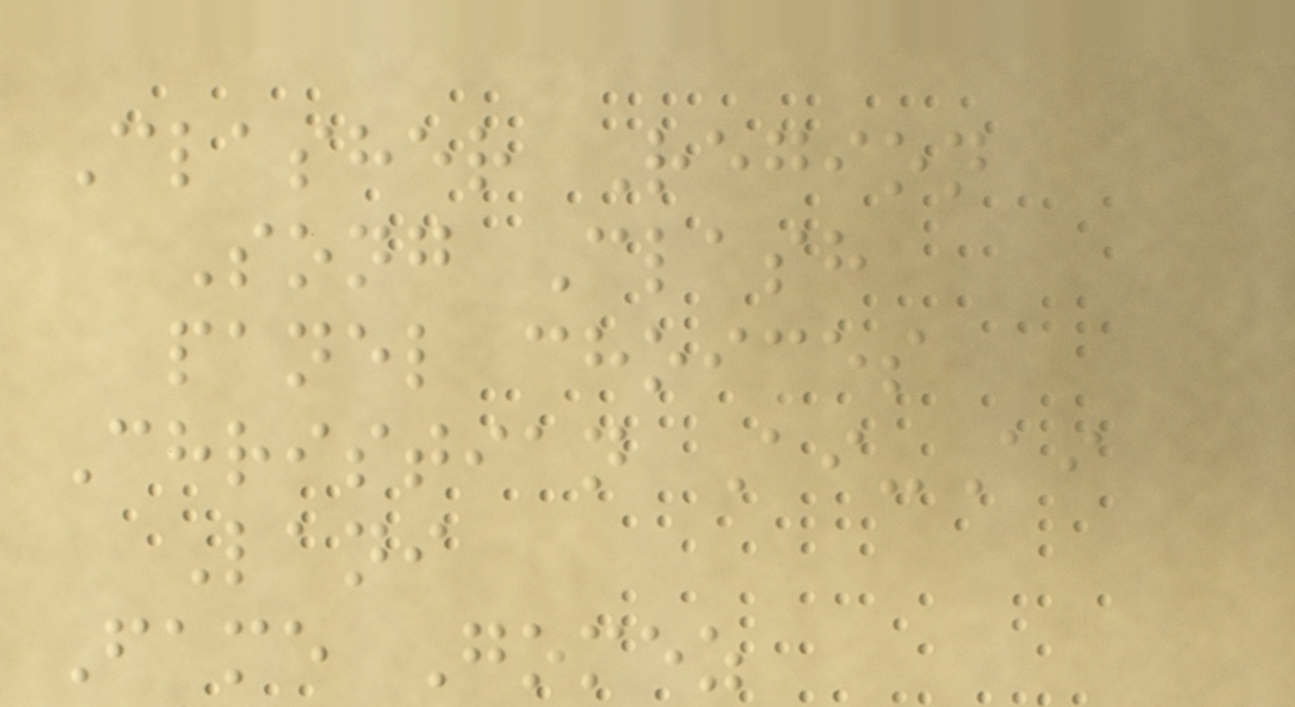Clasher Region
Song Clash
panel choices
Christian Ai-Ai
Lani
Fame Gomez
